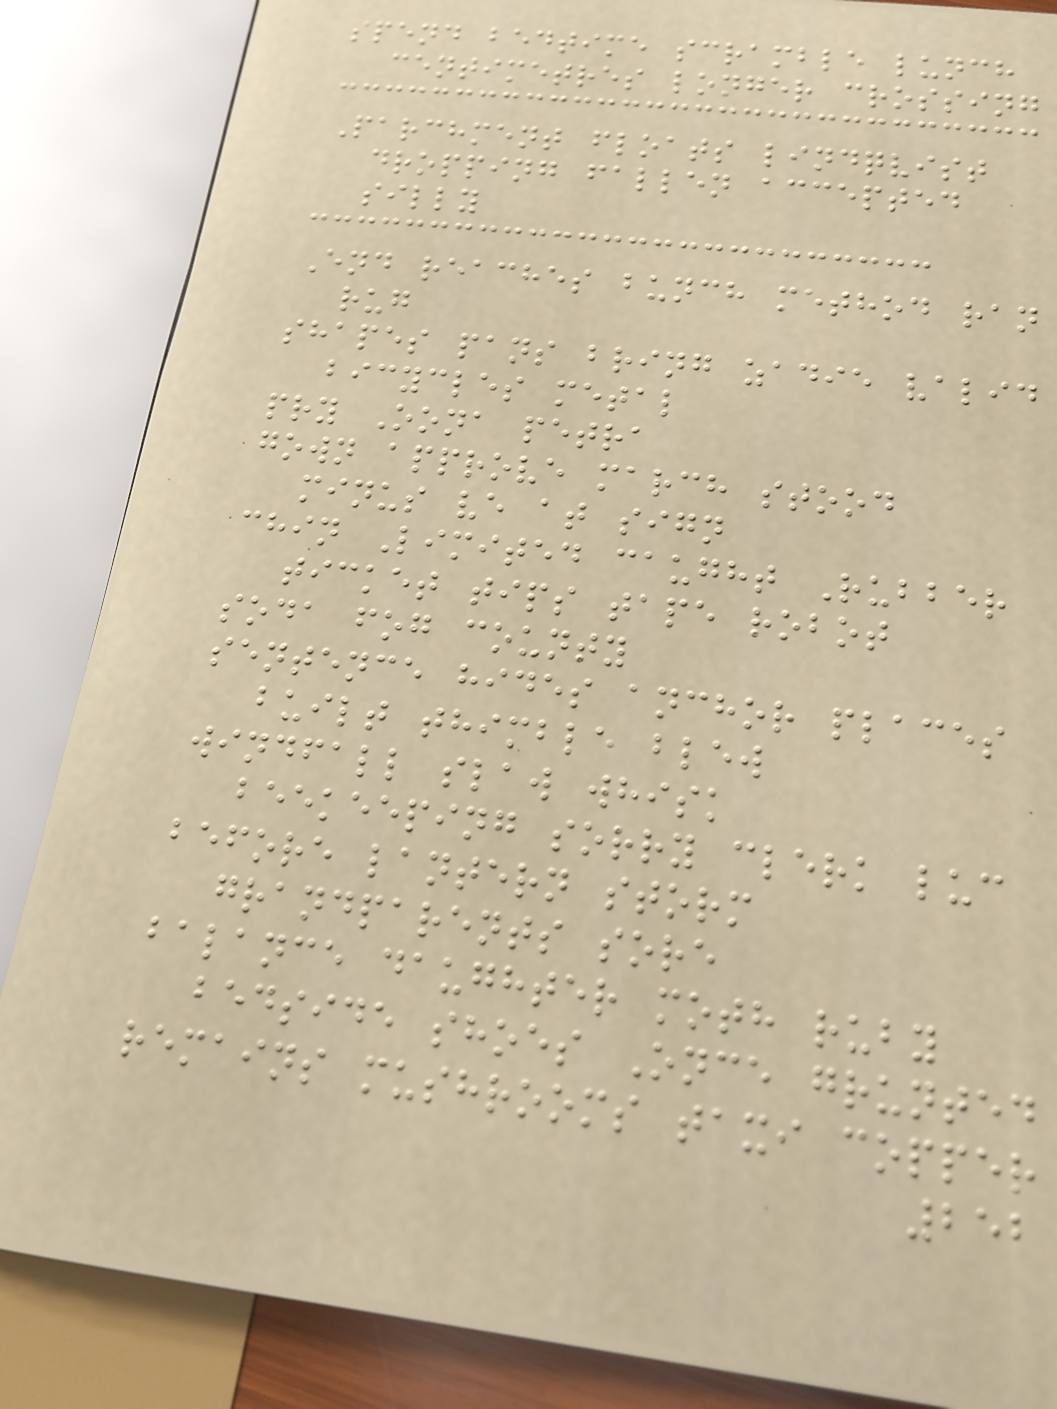spend bedtime scramble lunch
centimetres longer crossing
Parchment floats lindqvist
dropping fallen accepted
silly
End reaches bunch method ran
rug
shapes pans bring zadie valid
bicycles metal
pry Oona petra
gown approve march stood
minus ve at sign
chin Limited caught Rubber
ticket tips tape robot
soda fog county
sentence hides anchor places
built thimble blew
windfall slaw whisk
beekeeping sorry clerk luc
before lantern storm
grandparents sore
balance daughter moth ruby
bedside shoes Once grunted
remains mushrooms taxi copper
252
